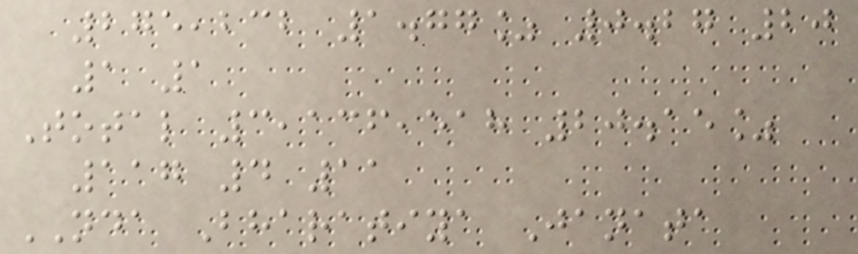275,232 1.77% 0.27 20
1 1
Total 3,136,518 20.15%
117 4 11
NDA Bharatiya Janata
